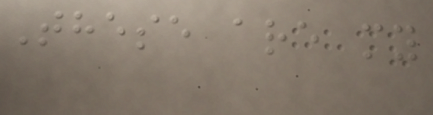These are my
